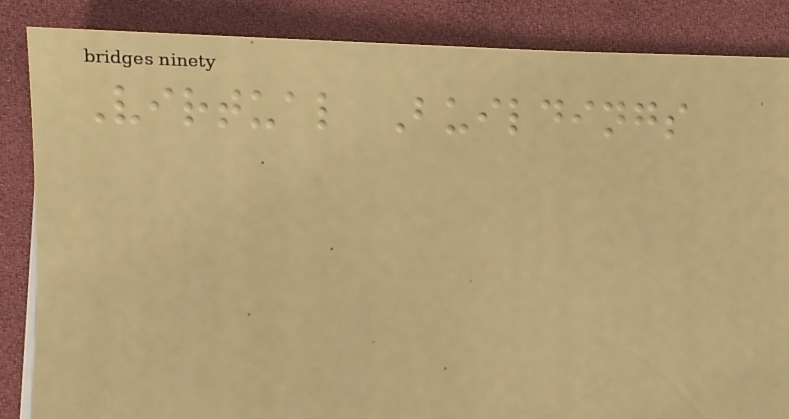Virtual Buildings
